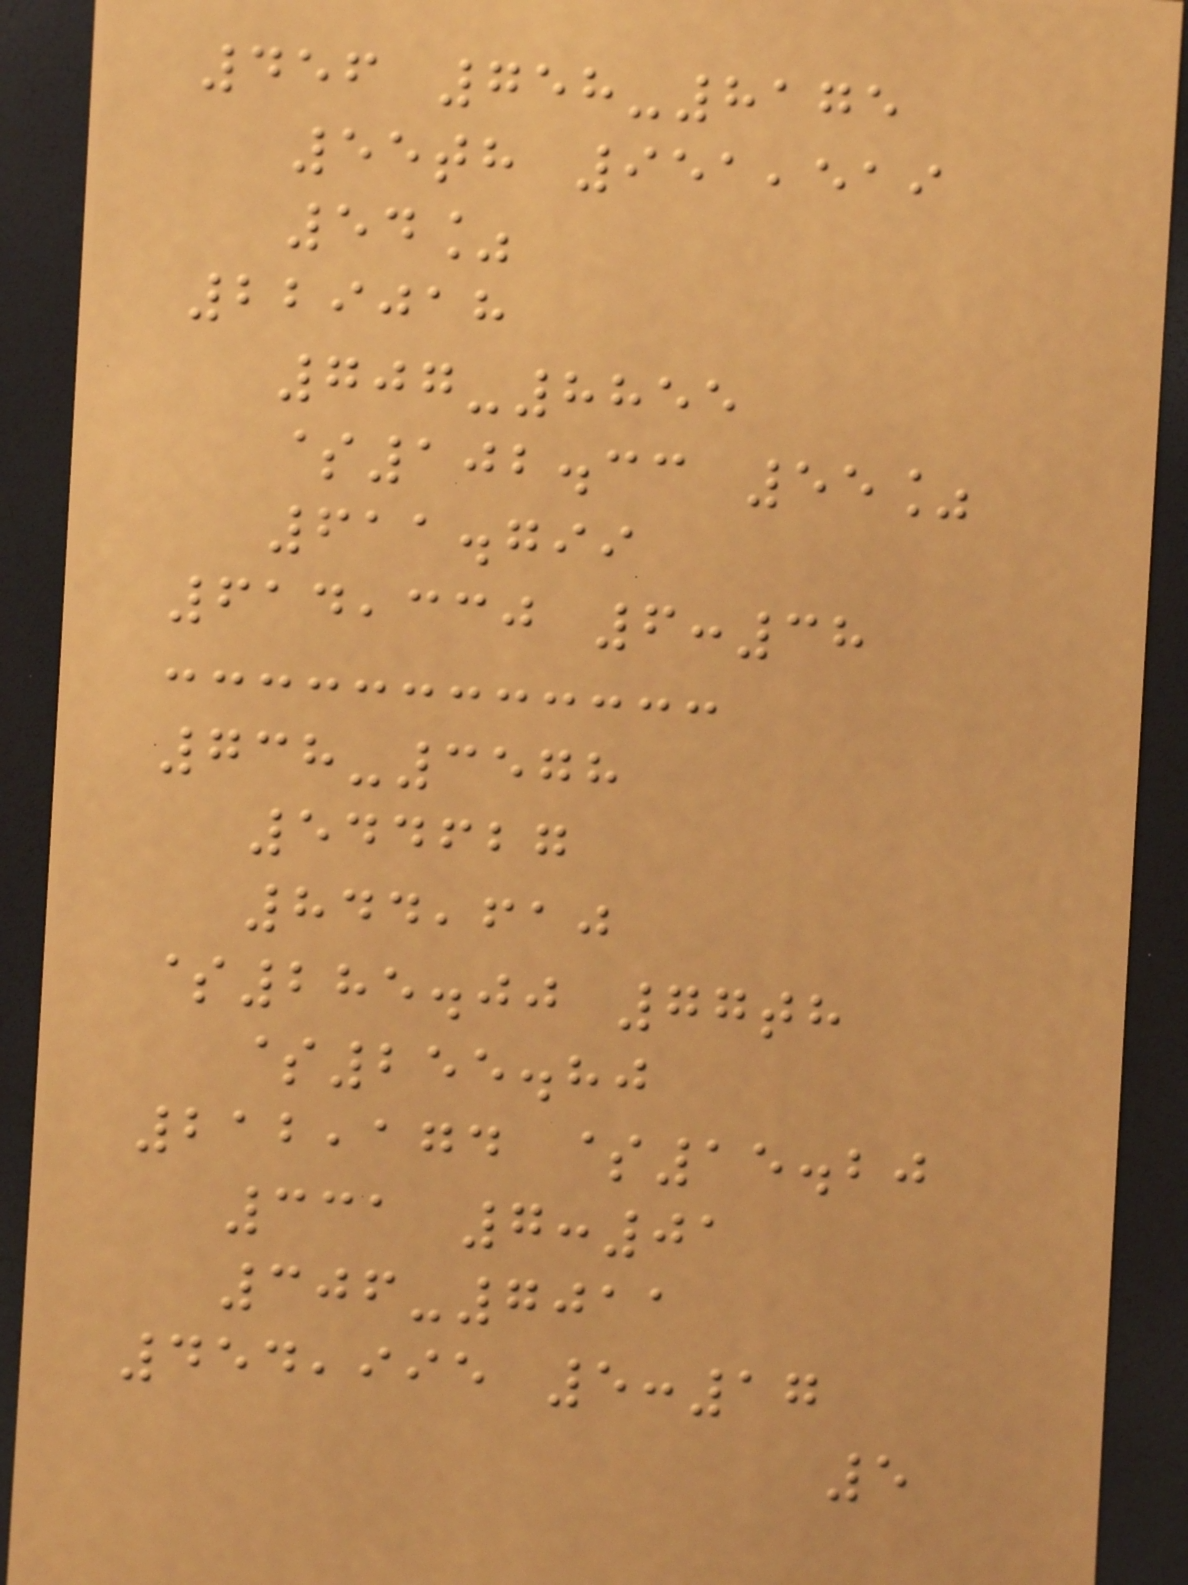456 758-8175
55th 951,519
54%
229018
707-8855
$102.33 55%
611.799
614,330 6:38
738-3578
544627
844,610
$285.00 77th
$255.80
212,174 $15.20
331 7:01
306-7011
454,995 5:17
5
